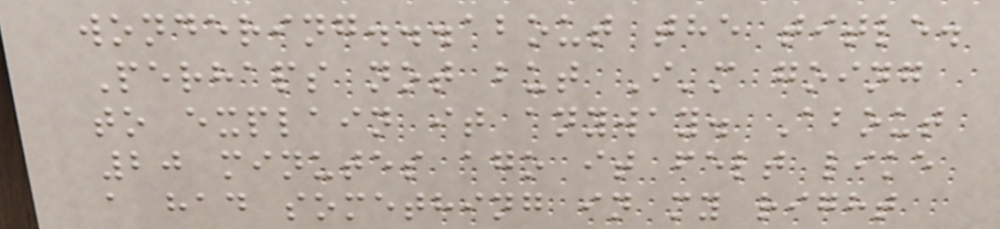wondering...about the title.
Perhaps not but I'm going
to explain it anyway. About
20 minutes ago it felt like
a had something in my right
